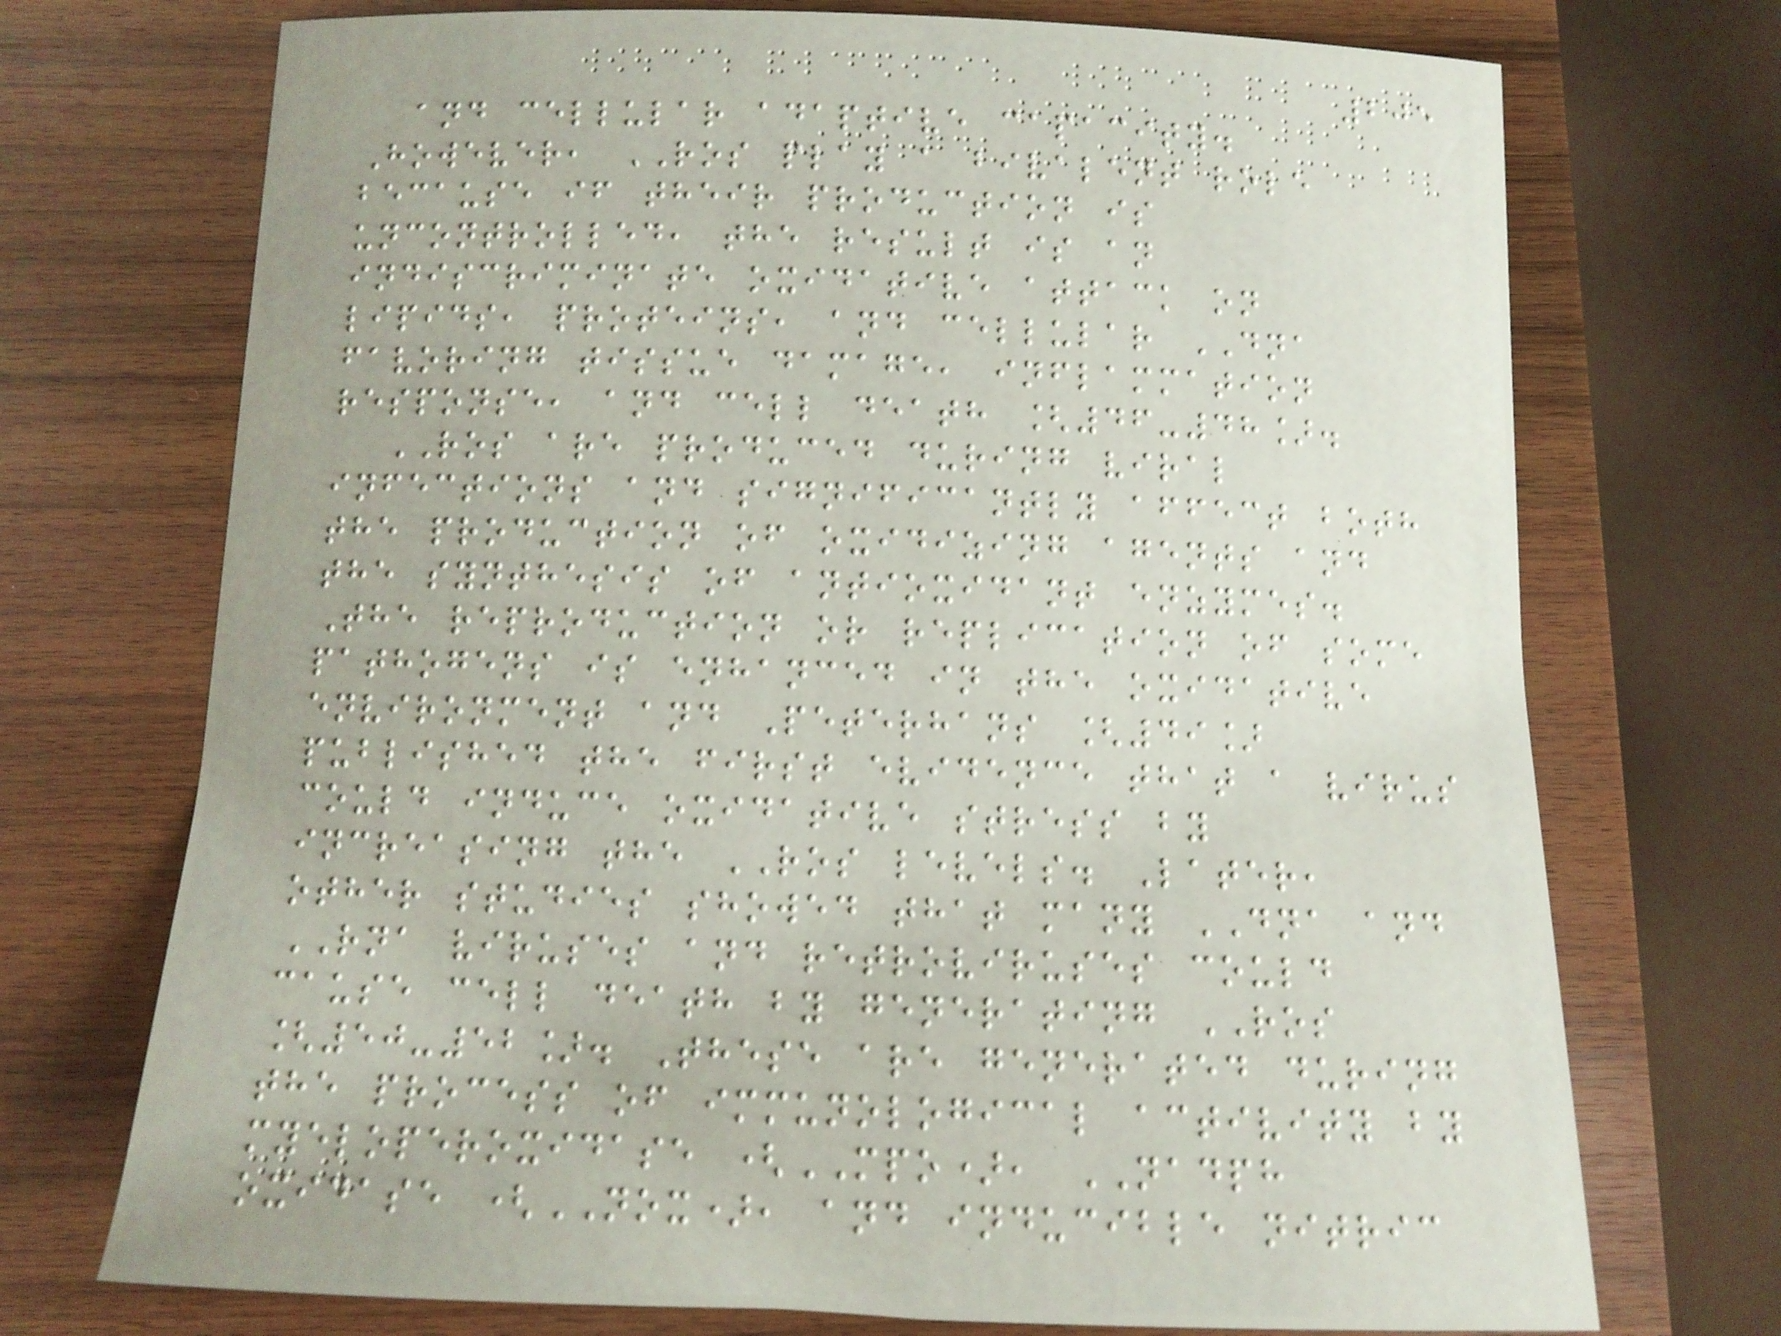205
and cellular adaptive capacity.
However, ROS play a bivalent role
because if their production is
uncontrolled, the result is an
indiscriminate oxidative attack on
lipids, proteins, and cellular DNA
favoring tissue damage, inflammation
response, and cell death [46-48].
ROS are produced during viral
infections and significantly affect both
the production of oxidizing agents and
the synthesis of antioxidant enzymes.
The reproduction or replication of some
pathogens is enhanced in the oxidative
environment and Peterhans [49]
published the first evidence that a virus
could induce oxidative stress by
increasing the ROS levels. Later,
other studies showed that many DNA and
RNA viruses and retroviruses could
cause cell death by generating ROS
[50-52]. These are generated during
the process of immunological activity by
myeloperoxidase (MPO), NADPH
oxidase (NOX), and inducible nitric
